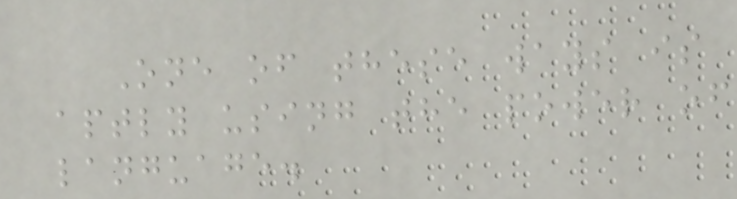One of these ways is
aptly using the power of
language.
